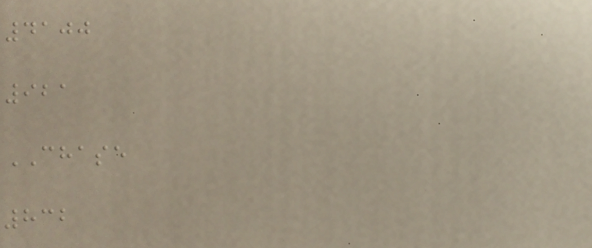4100
921
CHASE
832
